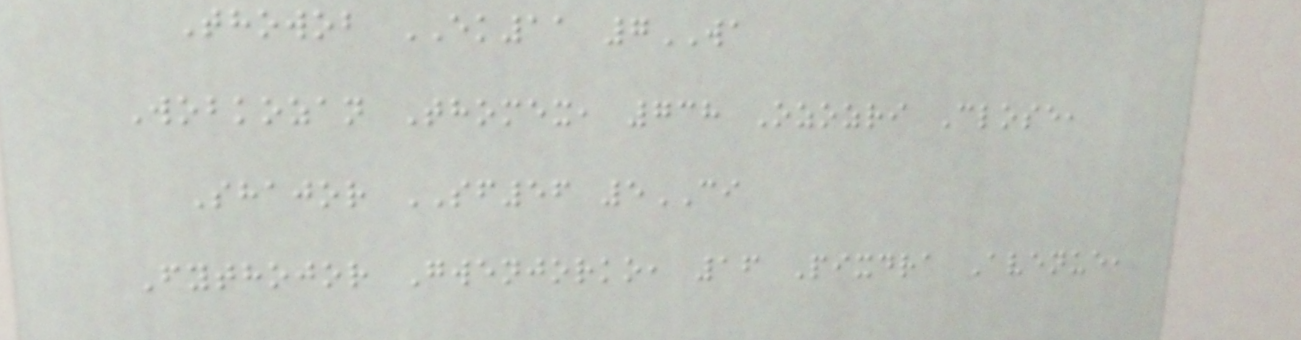Thowob EK11 7WA
Wobkozan Thomex, 738 Ozozri Close,
Shajor SF56 5CI
Fythojor Gwenjorko, 16 Pixdra Avenue,
